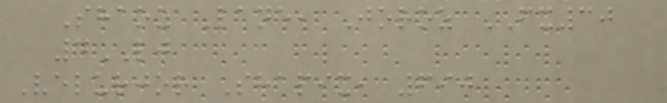Shaoz Lane, Joroz FX30
4LJ
Velurjor Shapix, 690
